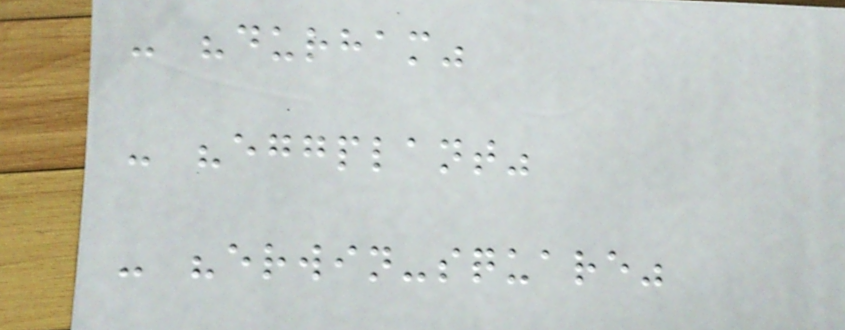- "durham"
- "eggplant"
- "erwin-square"
